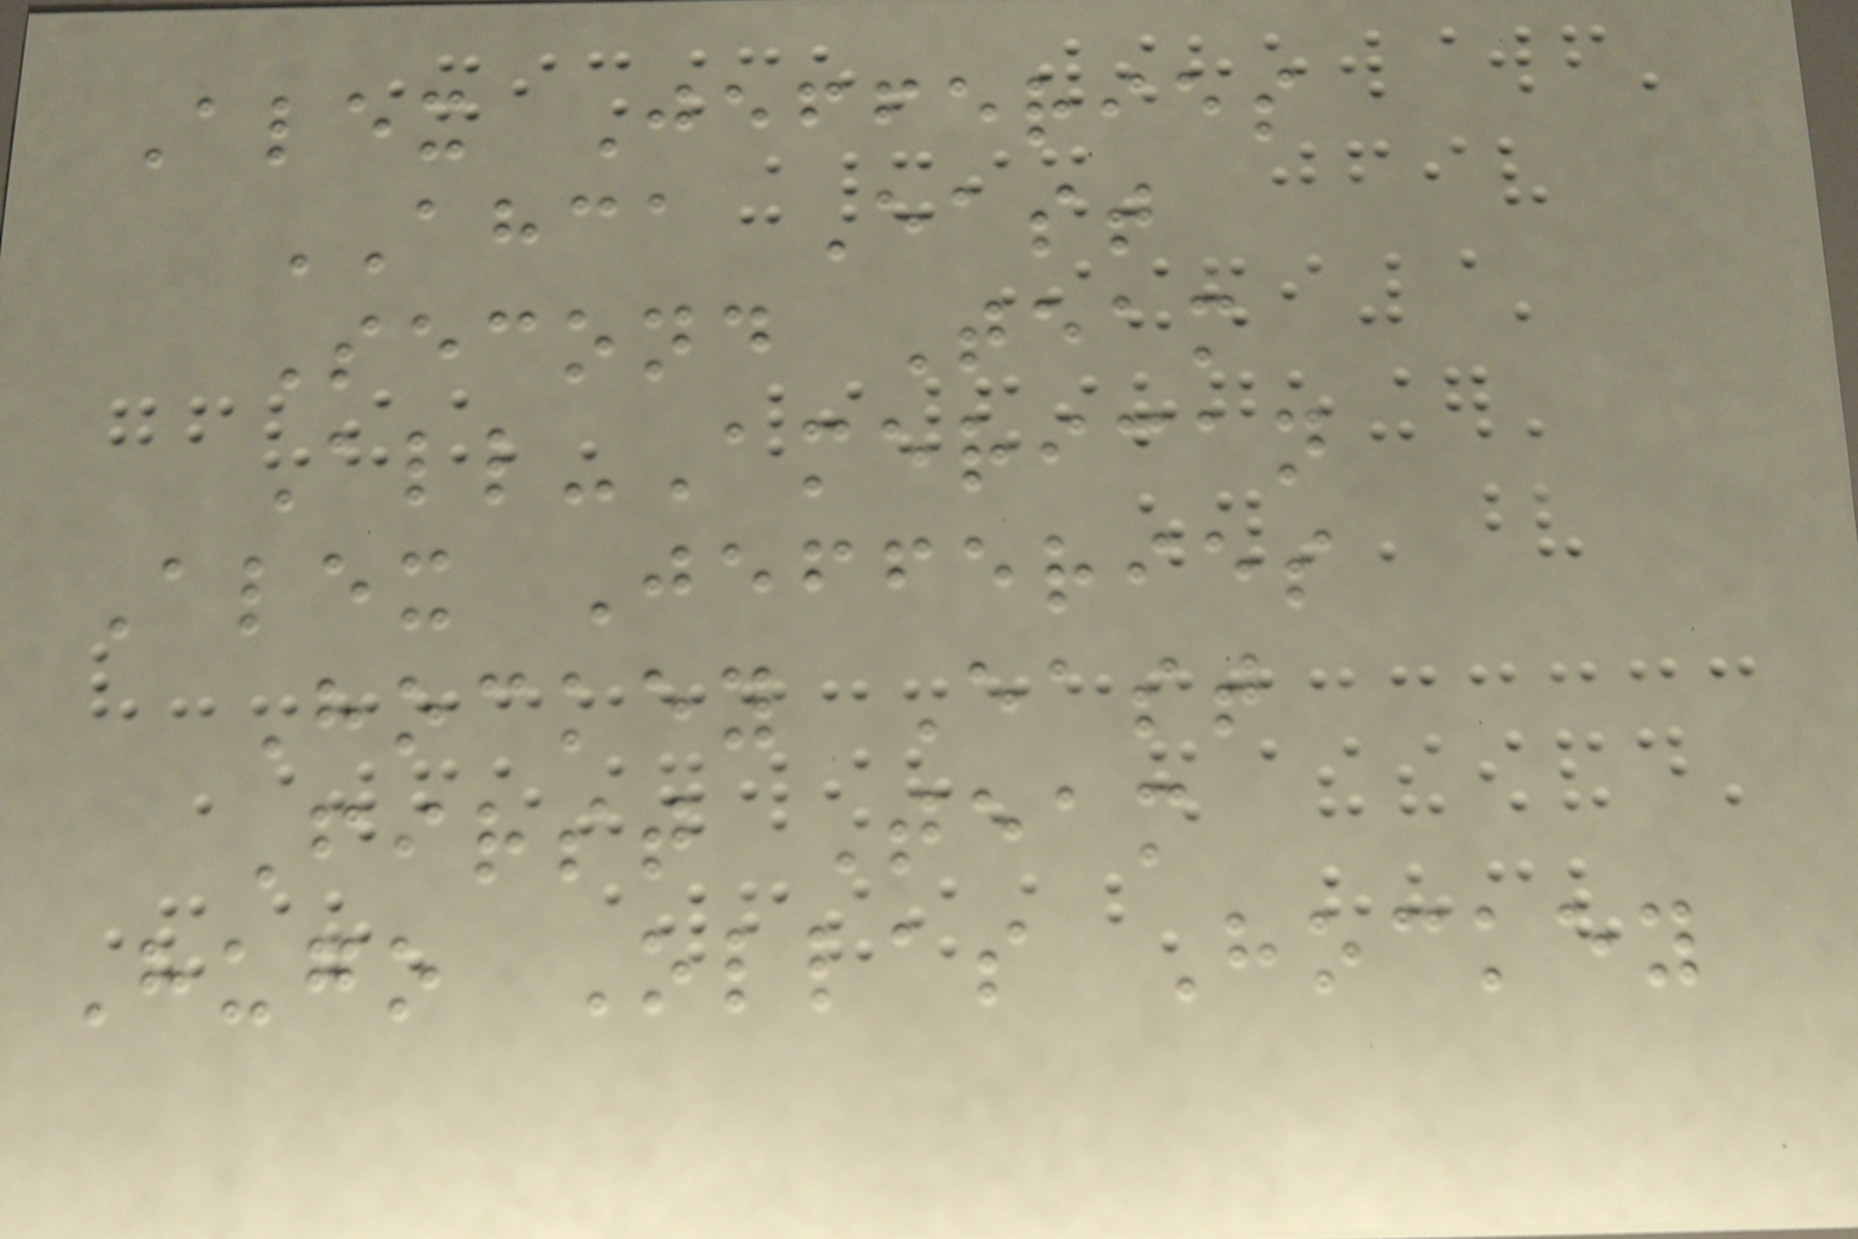Alex Jefferies
AHCA East
Second Team
All-American
Alex Jefferies
Hockey East
First Team
Hugo Ollas Hockey
